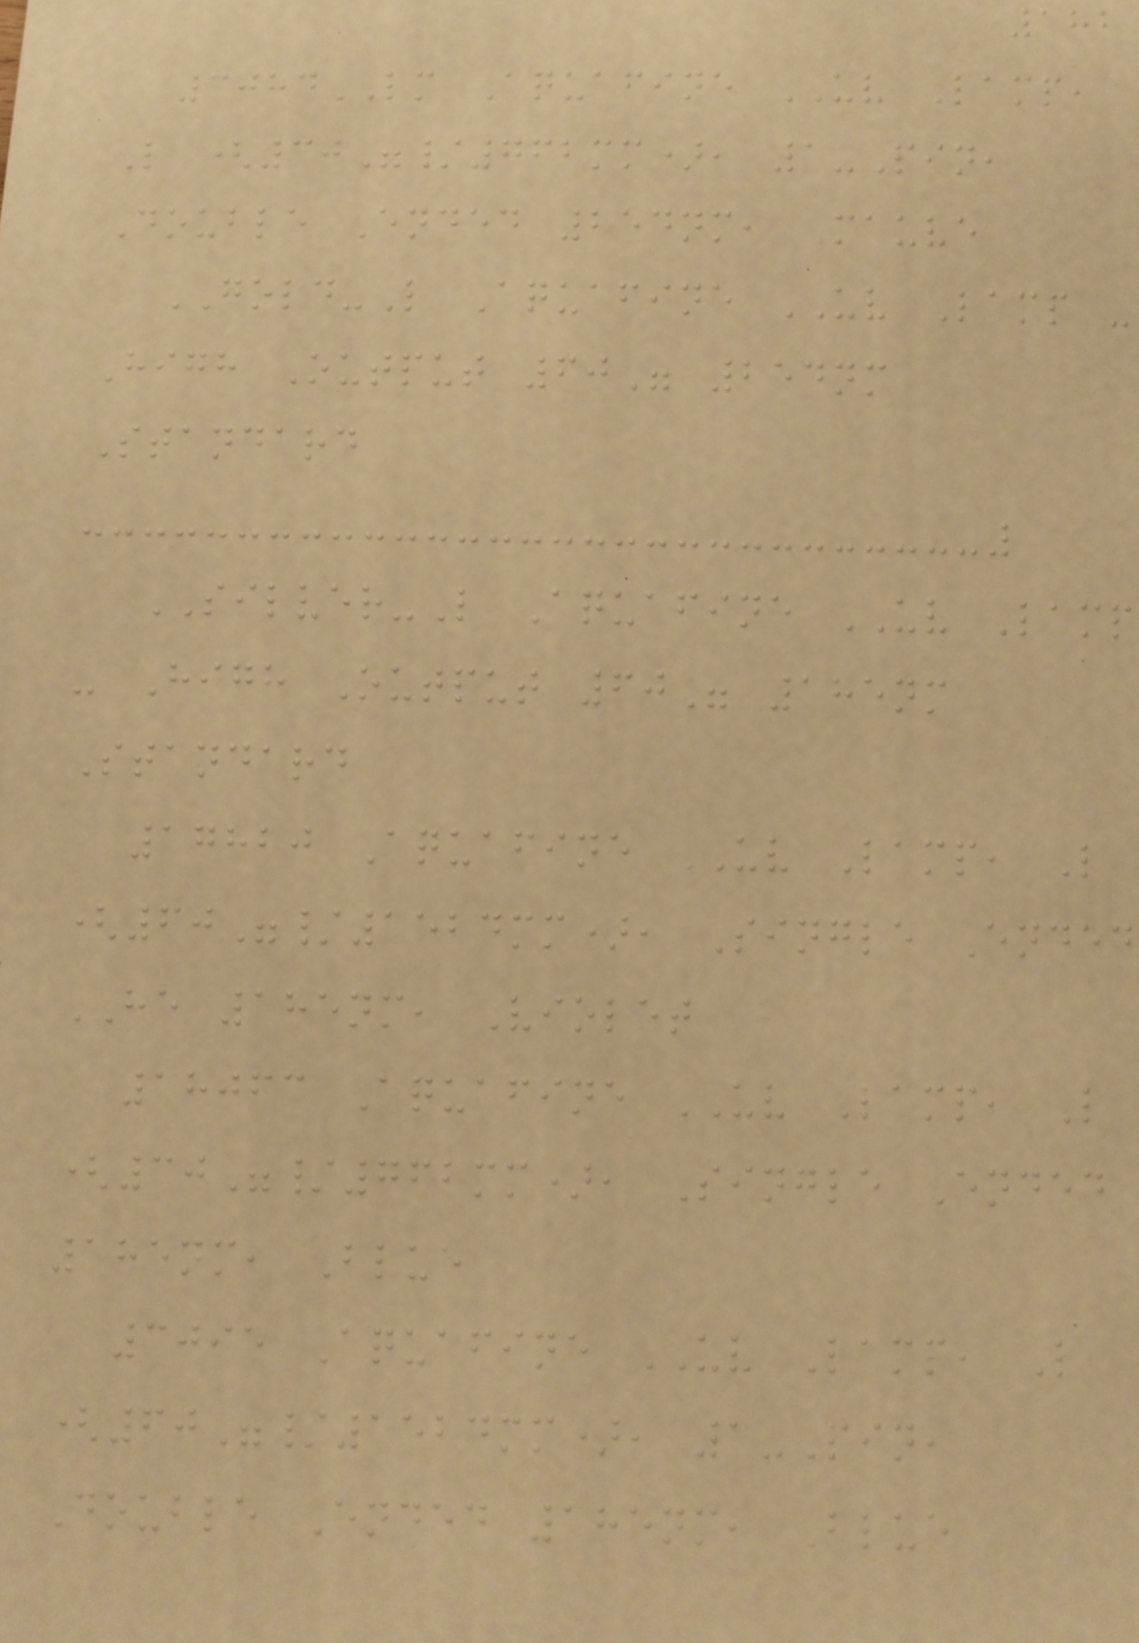182
3084LM Aquafine UV Lamp,
L (30"/762mm), 1-Pin,
Double Ended 254nm, Mauve
GOLD-L Aquafine UV Lamp -
High Output 60" 254nm
Standard
SILVER-L Aquafine UV Lamp
- High Output 60" 185nm
Standard
17820 Aquafine UV Lamp, L
(60"/1524mm), Single Ended
HE 185nm, Violet
18063 Aquafine UV Lamp, L
(30"/762mm), Single Ended
185nm, Blue
3095 Aquafine UV Lamp, L
(60"/1524mm), 1-Pin,
Double Ended 185nm, Blue
